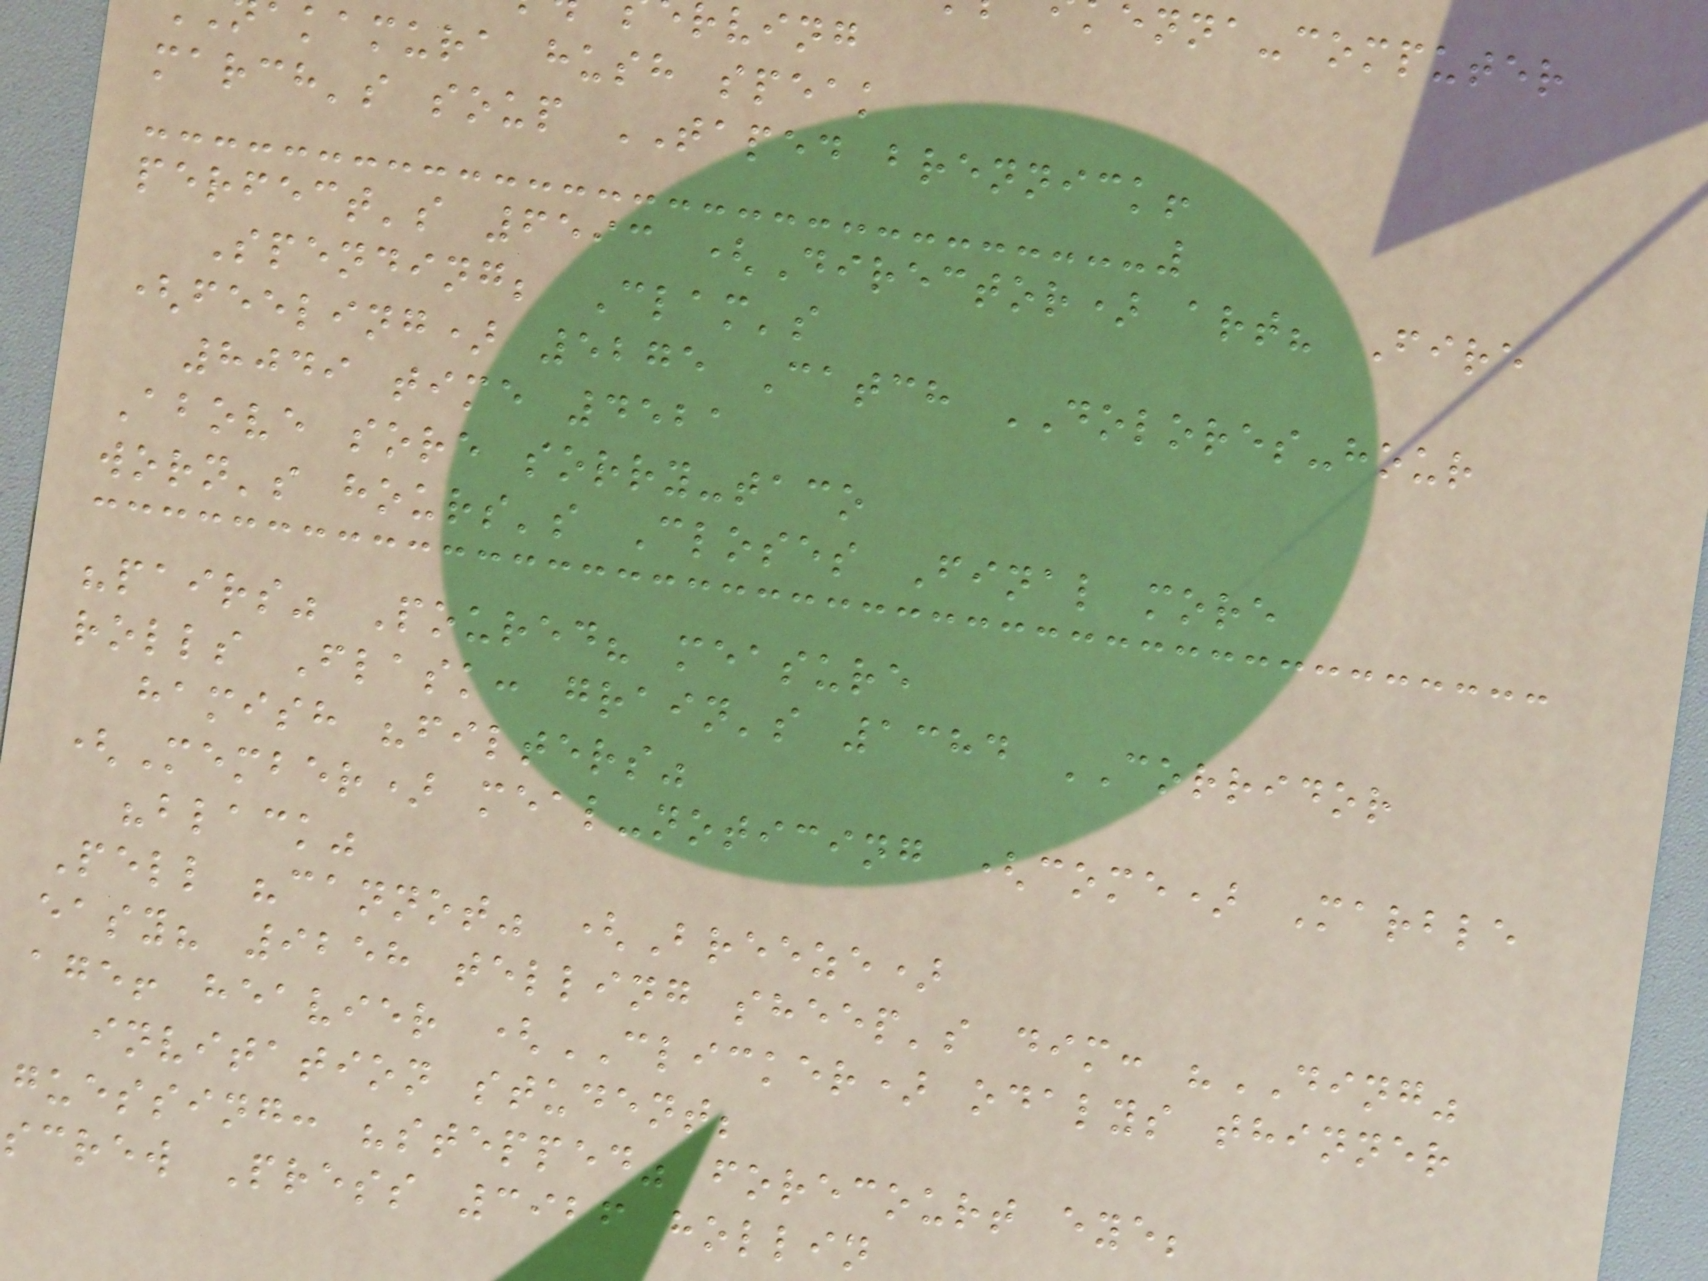enna-computer
rving
kamura hush speak
march's soup TAPED brennick!
perfect's 6593 (Director) art? Fire
Spending; Clam's
(feeling) 5275 Catch DOLORES-hour
8049 time 4521
Above sore sorry-taco
worn's hours's Closes Final more
"pairs" Poured? measure
rolls Flask: grain's 1384 CORRIDOR
hamish "filters"
(Member) meal-noticing (come) Marble
"black"
Pell "cannot" (Breeze)
easy? 9258 telling sheep's dim: "DING"
age! heavier (CLICKER) odalys thinner
invitation student;
guessing: "stepped" forecourt eye;
screw Press 3926 hollin
